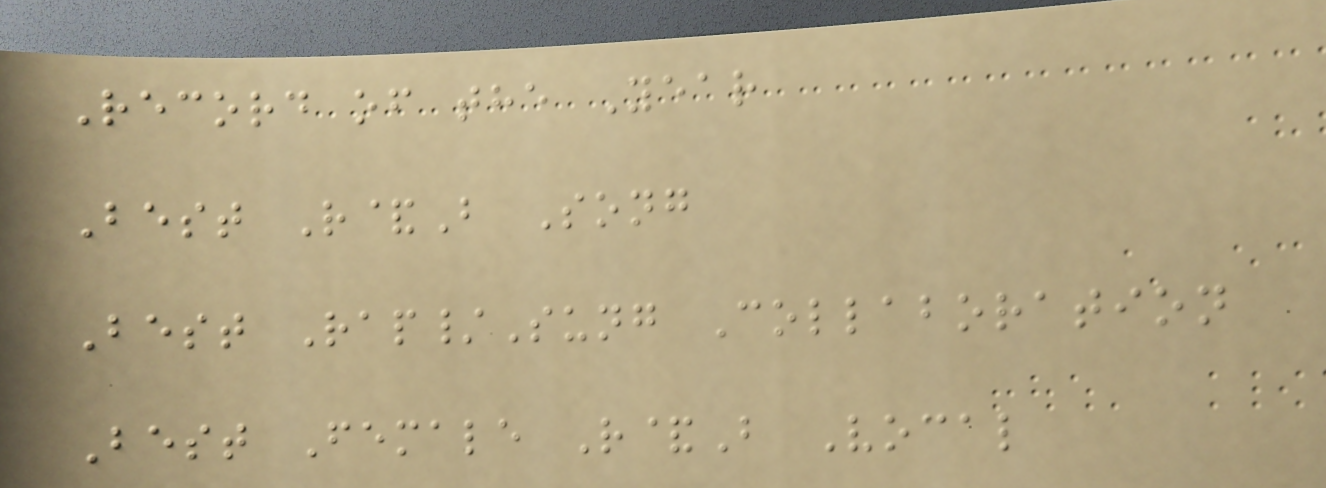Record of the Year
Best R&B Song
Best Rap/Sung Collaboration
Best Female R&B Vocal
